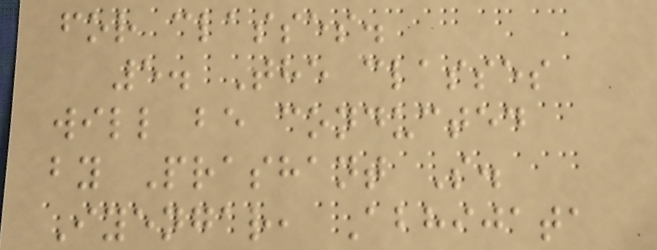for classes.
5. The classes
will be conducted
by Prashant S.
Iyengar, Abhijata
